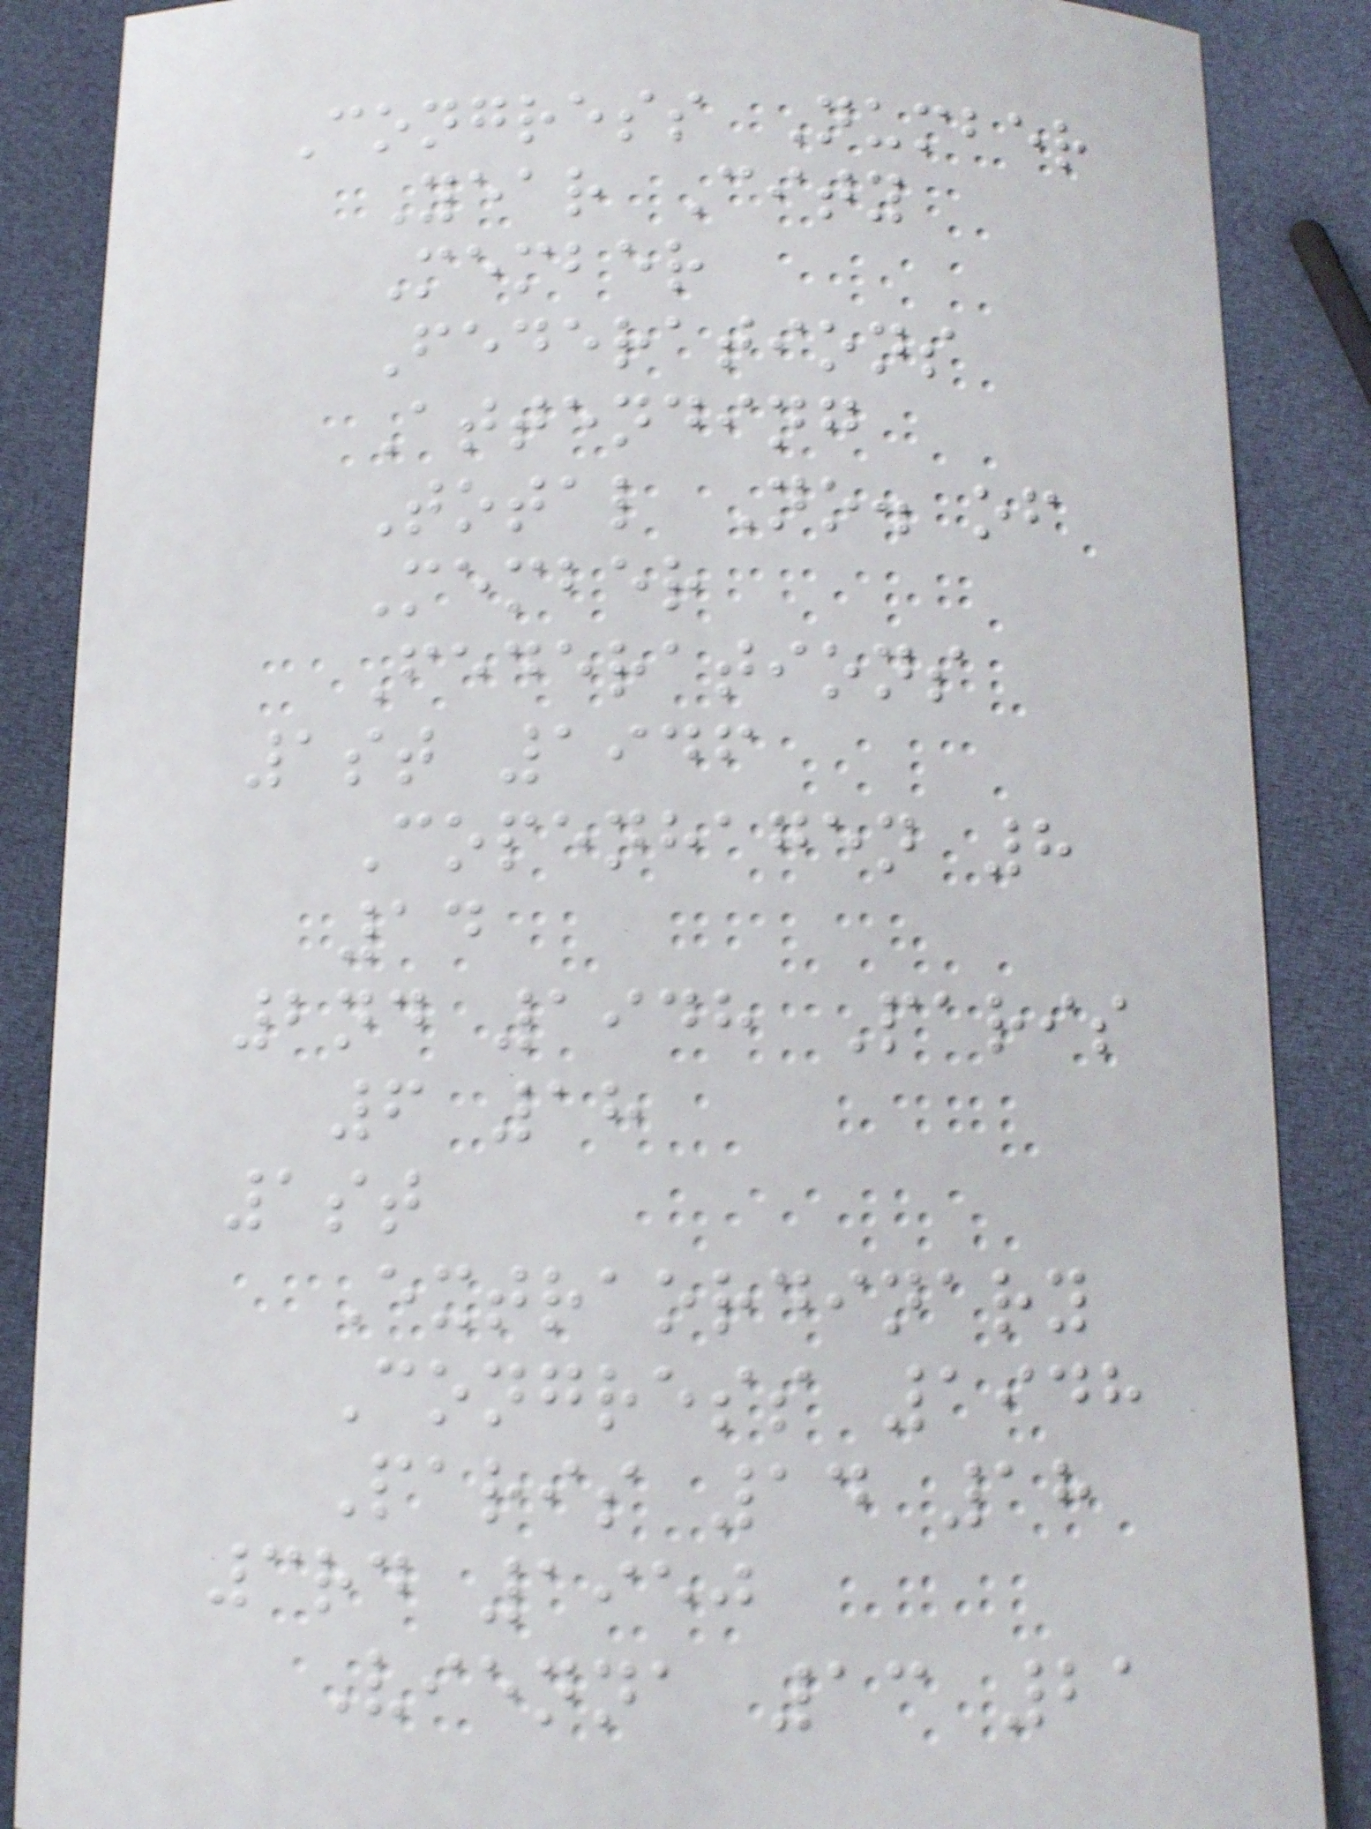Congress Number
Year City
Member
Federations
Attending
Total No. of
Member
Federations
1st 1946
Copenhagen 8
14
2nd 1948 Paris
6 18
1st
Extraordinary
Congress 1948
Paris 14 18
3rd 1950
Vienna 13 21
